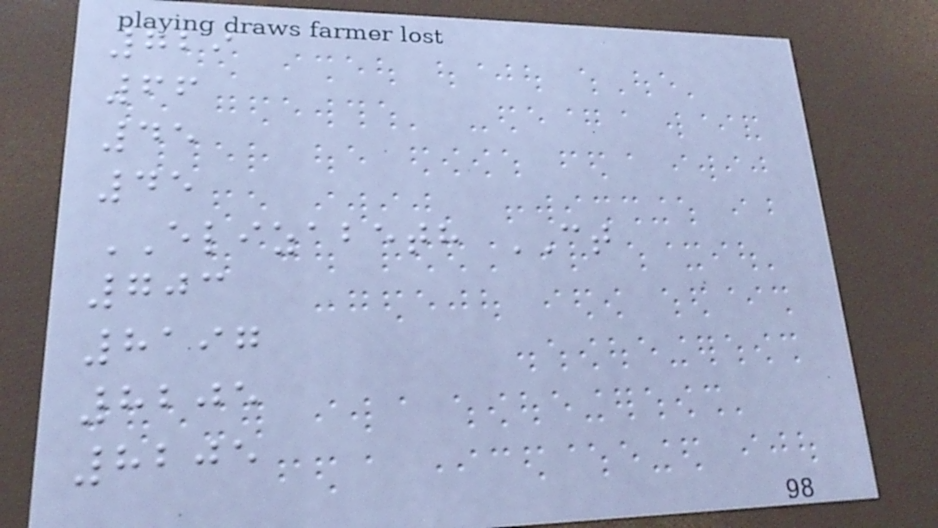729
66
45
45
ELIZABETH CT
703
8197
8205
8205
